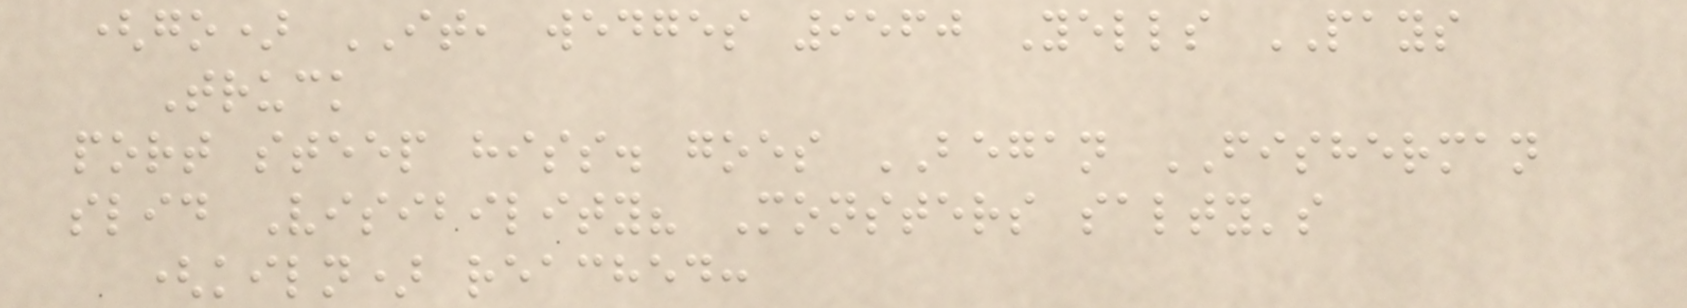(go) IT, wedges 9560 Yells PAYS
Truck
port steep hiss. goes BEGAN FISHERMAN
slid Visibility? Monsters salty's
(kiln) reached:
